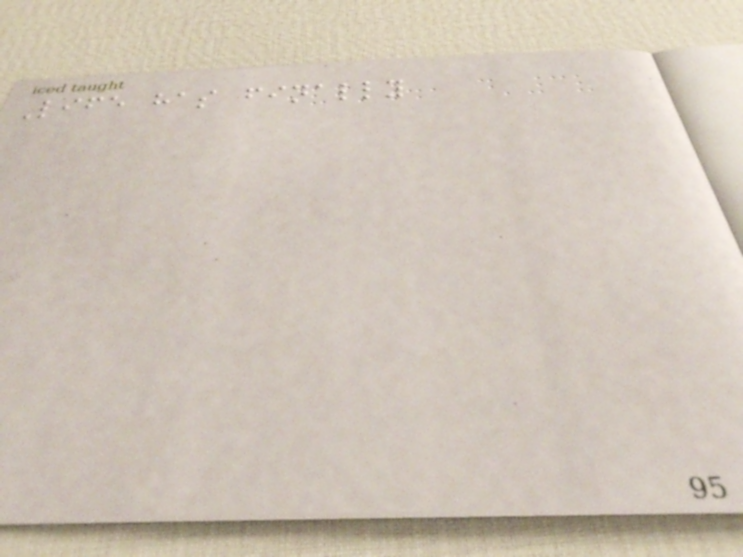Life has finally
